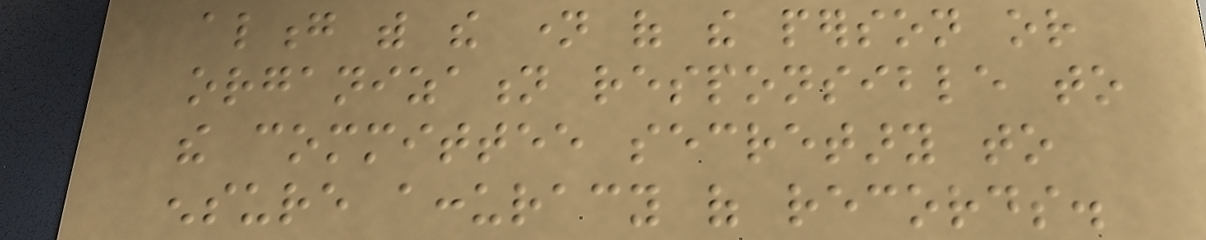along with the name of the person or
organization responsible to
the committee secretary to
ensure accuracy of records.
